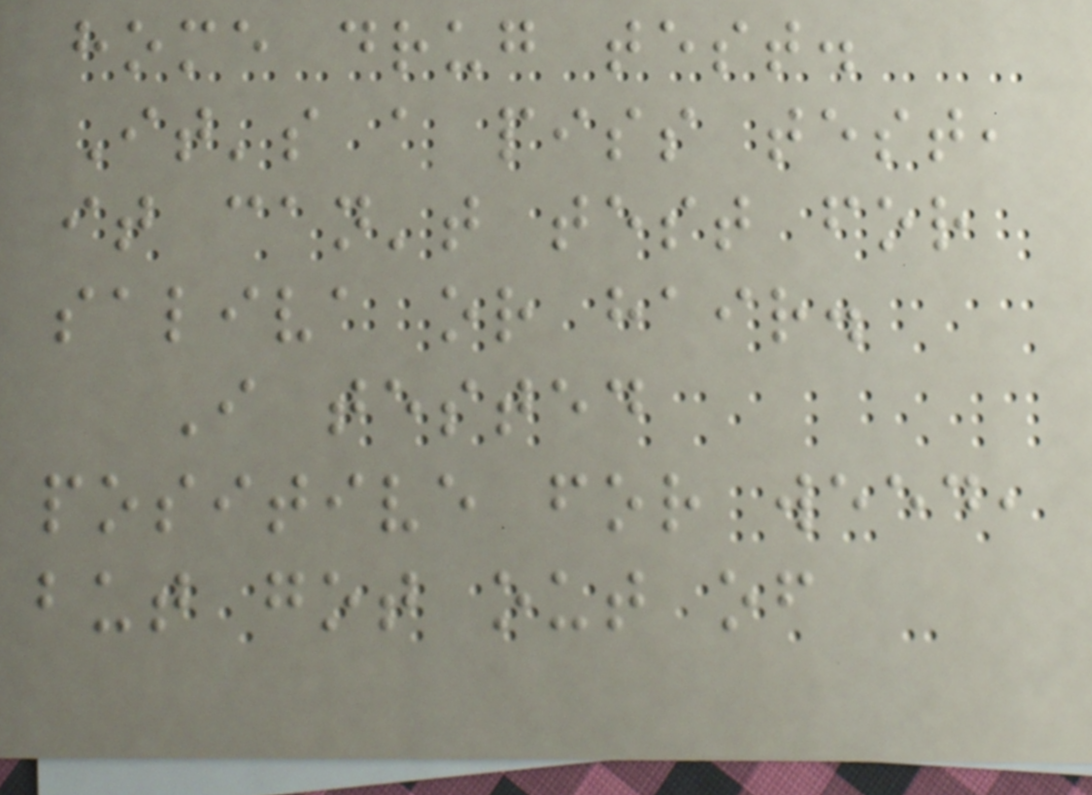home drug test.
It's a piss test,
it can't test for
saliva or hair.
I tested
positive for weed,
but got out of
